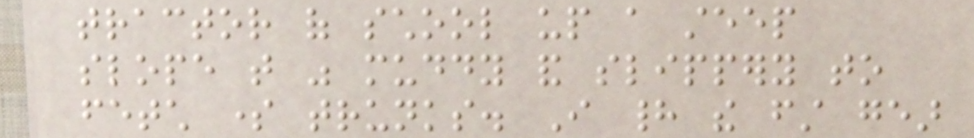tractor of school up a steep
slope that was muddy and slippery to
fetch some trunks. I had the first gear
